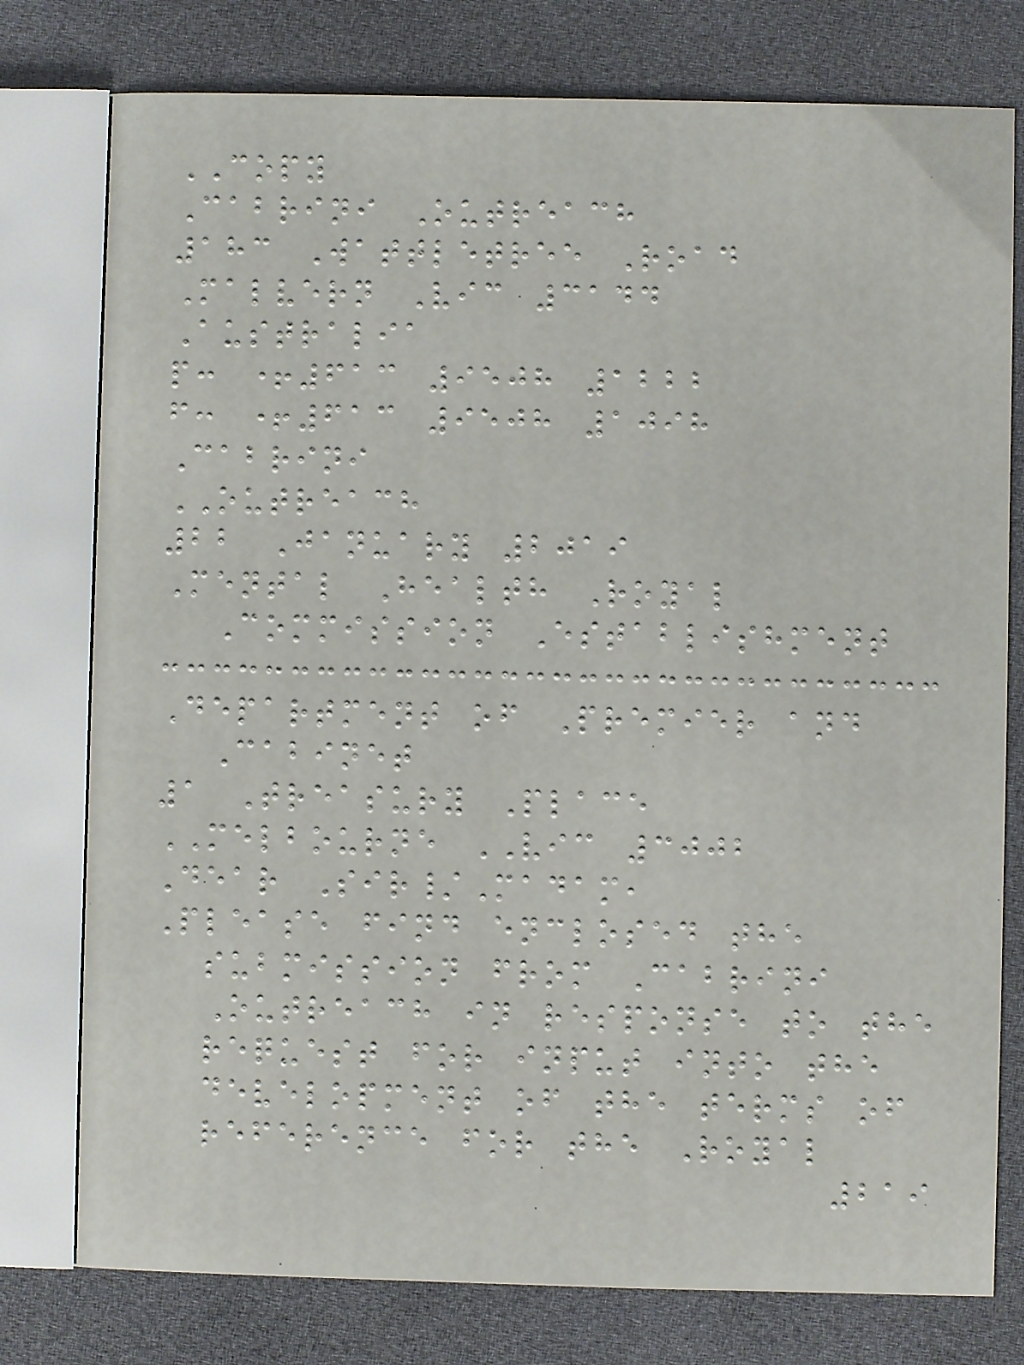COPY
Cabrini Outreach
183 Wattletree Road
Malvern Vic 3144
Australia
p: +613 9508 1222
f: +613 9508 1098
Cabrini
OUTREACH
22 January 2019
Mental Health Royal
Commission Establishment
Department of Premier and
Cabinet
1 Treasury Place
MELBOURNE VIC 3002
Dear Sir/Madam,
Please find enclosed the
submission from Cabrini
Outreach in response to the
request for input into the
development of the terms of
reference for the Royal
219
